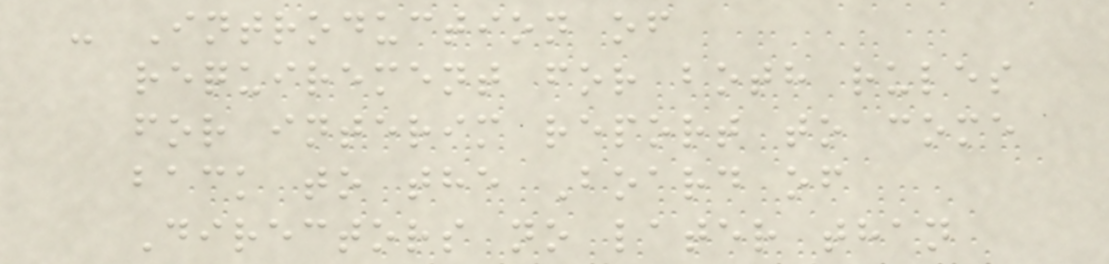- Introduction of
requirement for both rules
for interim report to come
back to the Board of
Directors no later than
